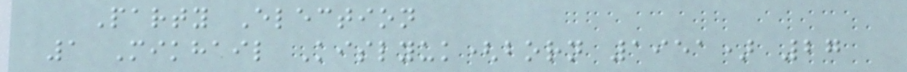Party Election
1 Mikhail Kislyuk(born 1951) 27
